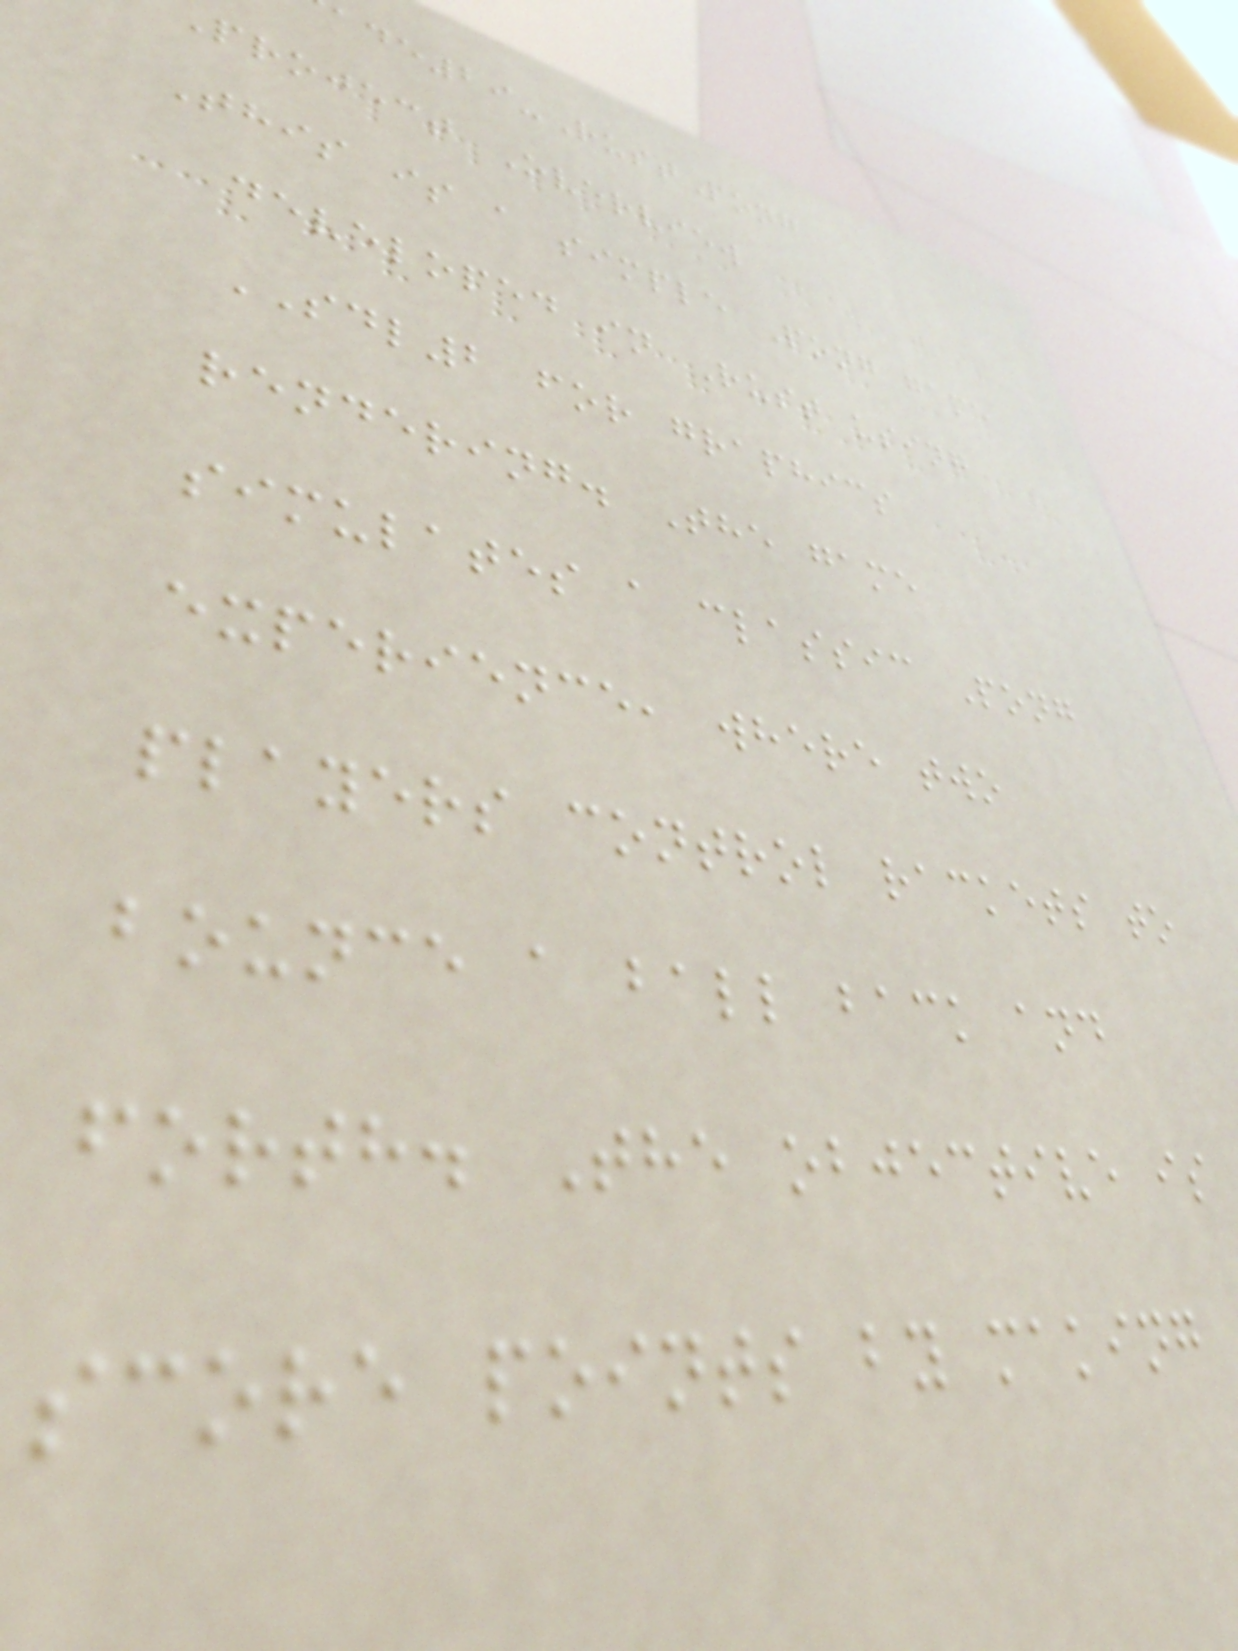ade29-RustPong
project Overview
This is a simple Pong game
developed in Rust using
SDL2 for graphics
rendering. The game
simulates a classic Pong
experience, where two
players control rackets to
bounce a ball back and
forth. The objective is
score points by making
